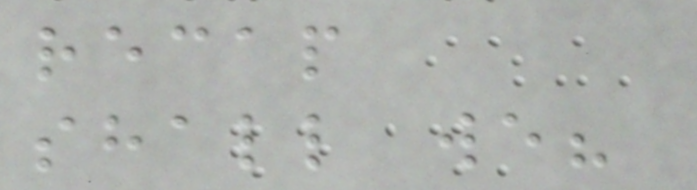recap
shall we?
